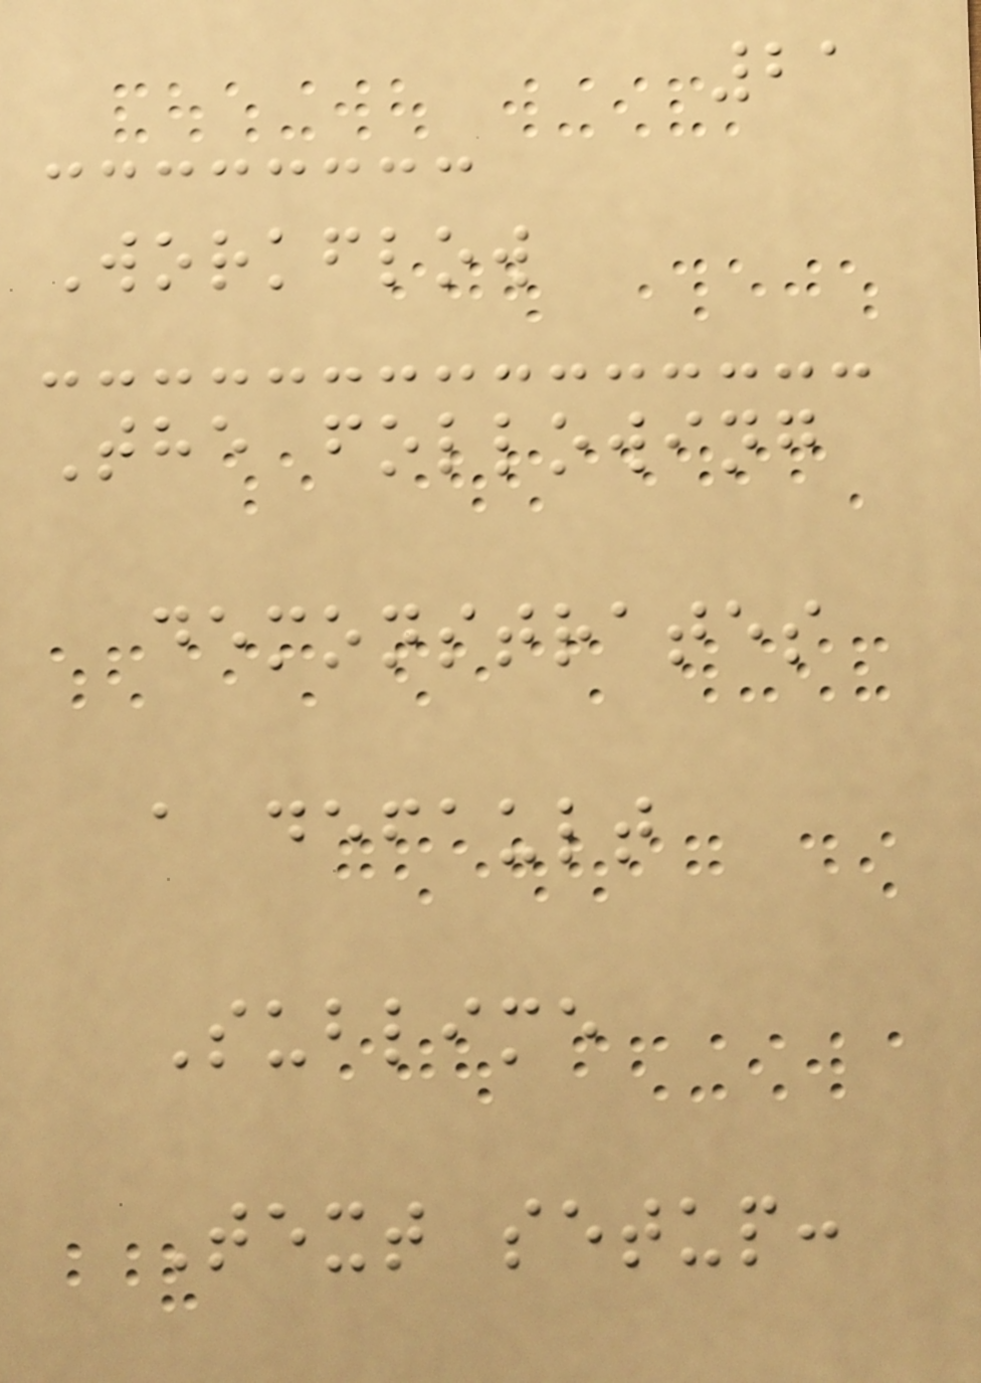21
Workflow
The following
demonstrates
a default
Sublime
Text setup:
